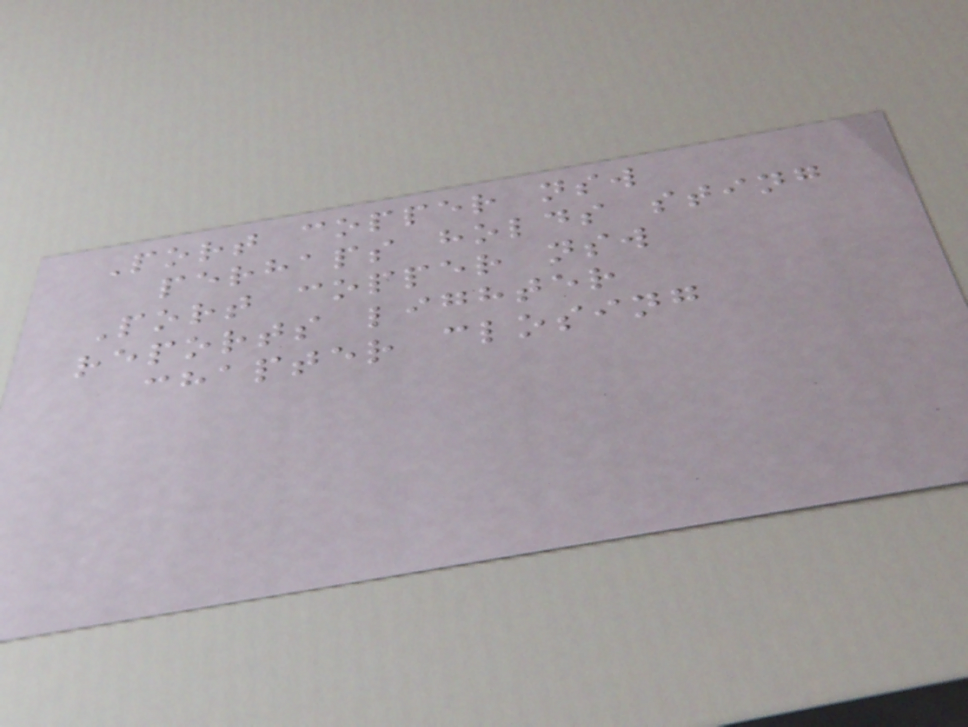Port copper nsw
perhaps holds sting
Port copper nsw
reports lighter
chapter closing
